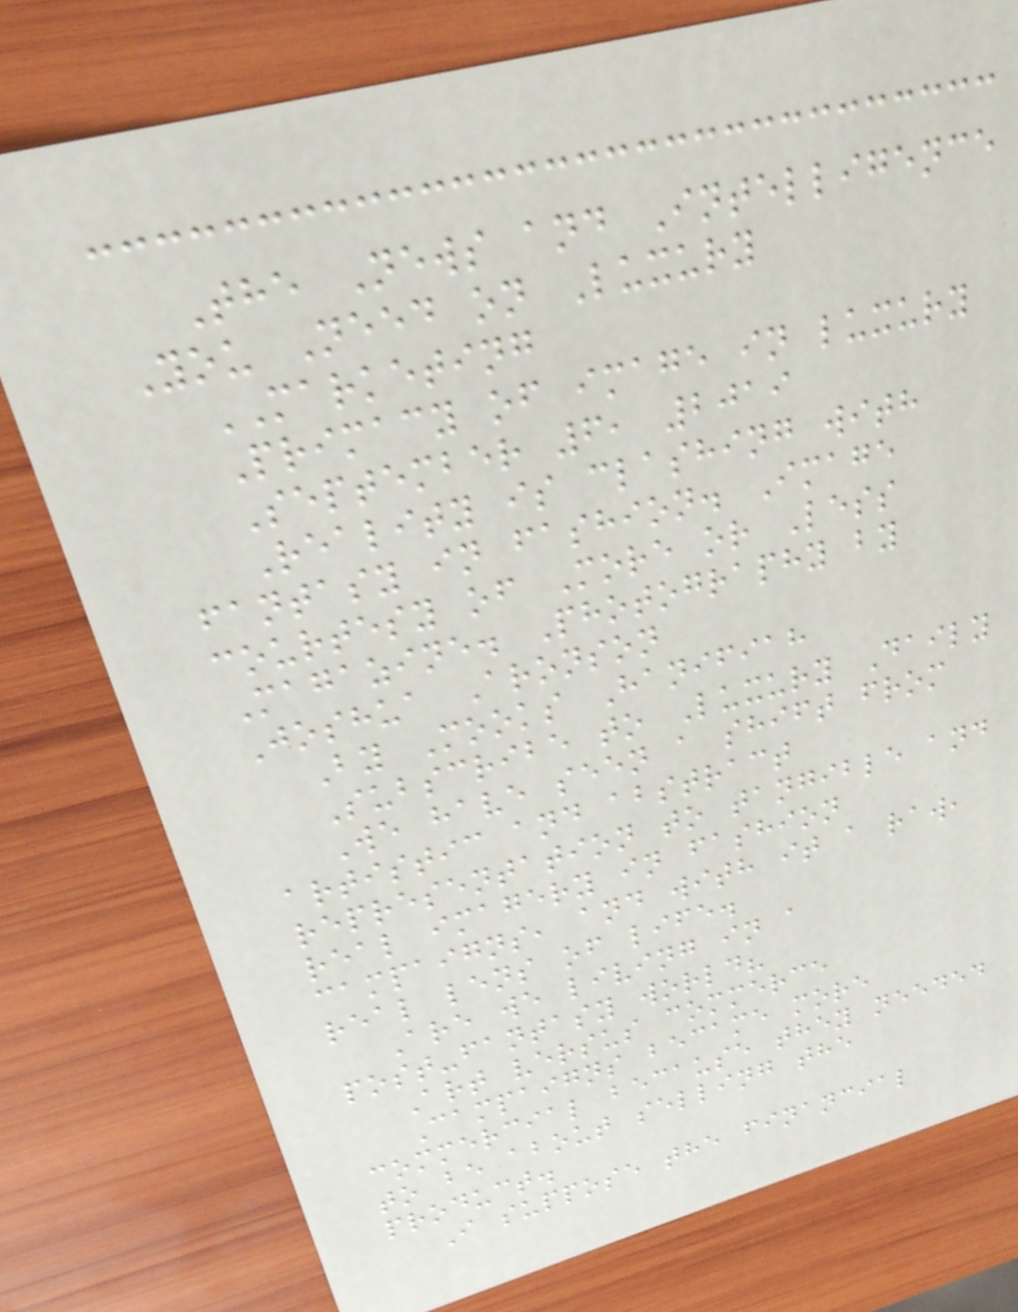The News and Intelligence
You Need on Luxury
MARKETING
Primacy of image in luxury
September 6, 2019
Reality is clashing with
fantasy in fashion. Image
courtesy of More or Less
Magazine. Photography by
Joshua Aronson
By Mooks Hanifiah
Subscribe to Luxury Daily
We have seen a shift from
artistic and abstract
representation to tangible and
real imagery in fashion
campaigns, and with it a raw,
real lens of life.
Are we living in a
post-fantasy world?
Art versus commerce
Campaigns became more
commercial because they needed
to be about selling the
product.
I suppose the financial
